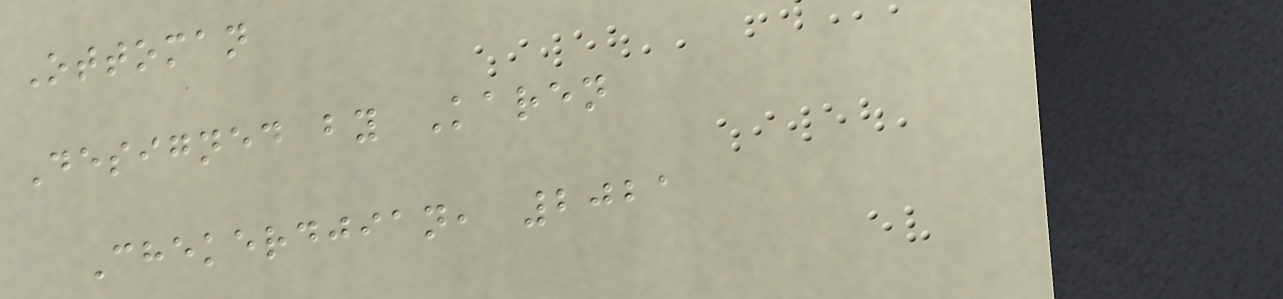Ottoman
Designed by Karen
Chekerdjian, 2021
